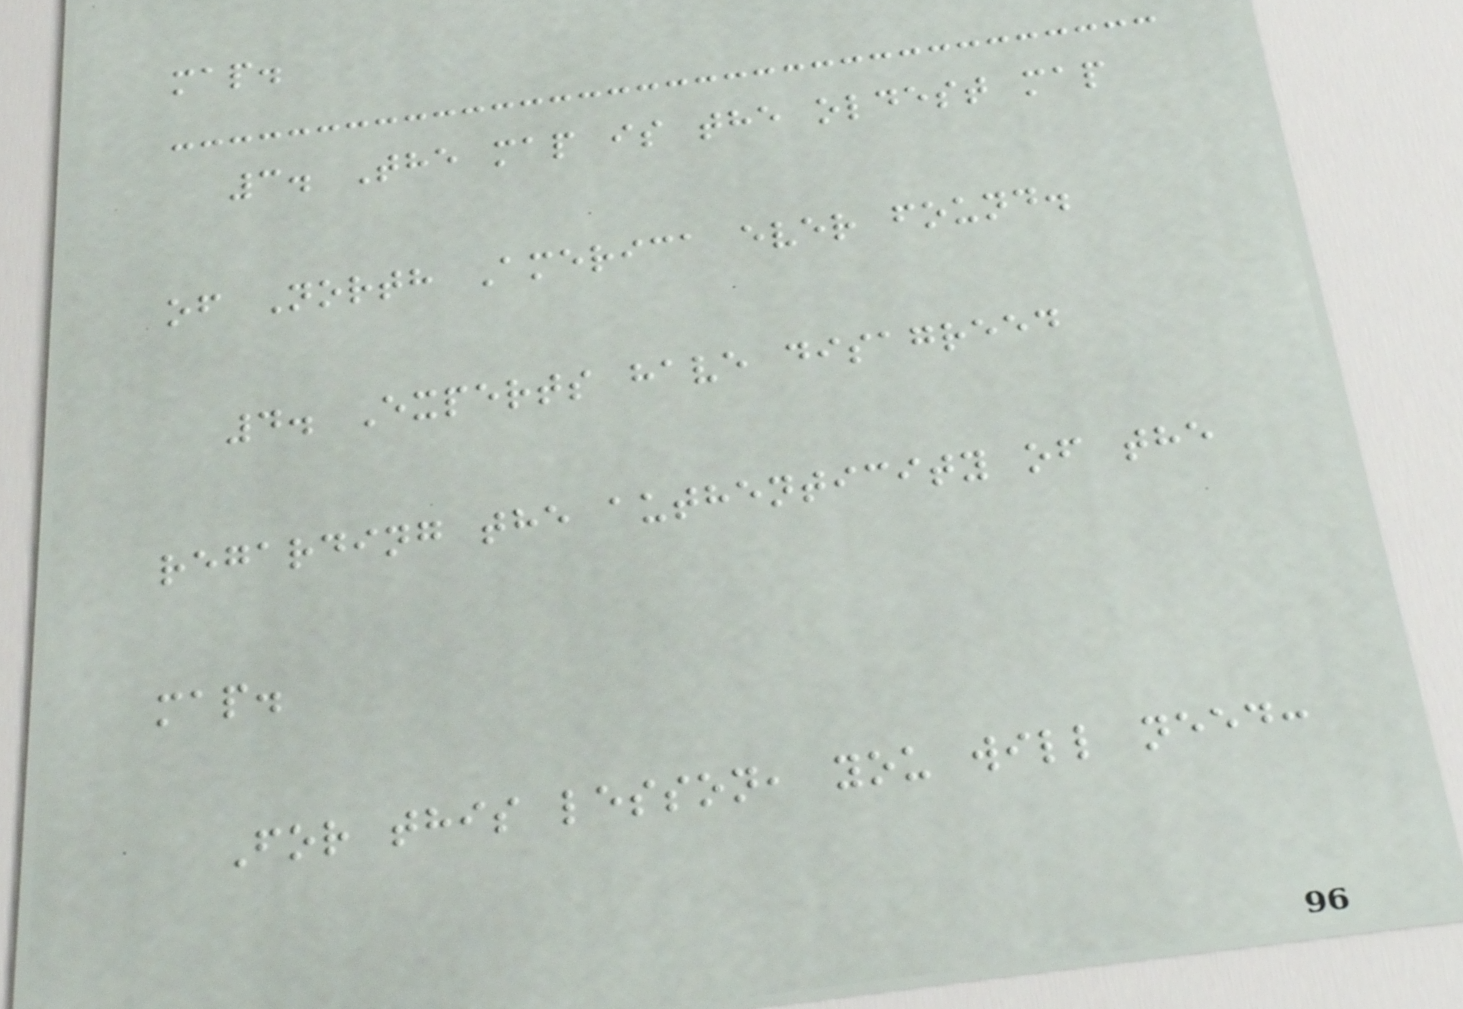map.
3. The map is the oldest map
of North America ever found.
4. Experts have disagreed
regarding the authenticity of the
map.
For this lesson, you will need:
